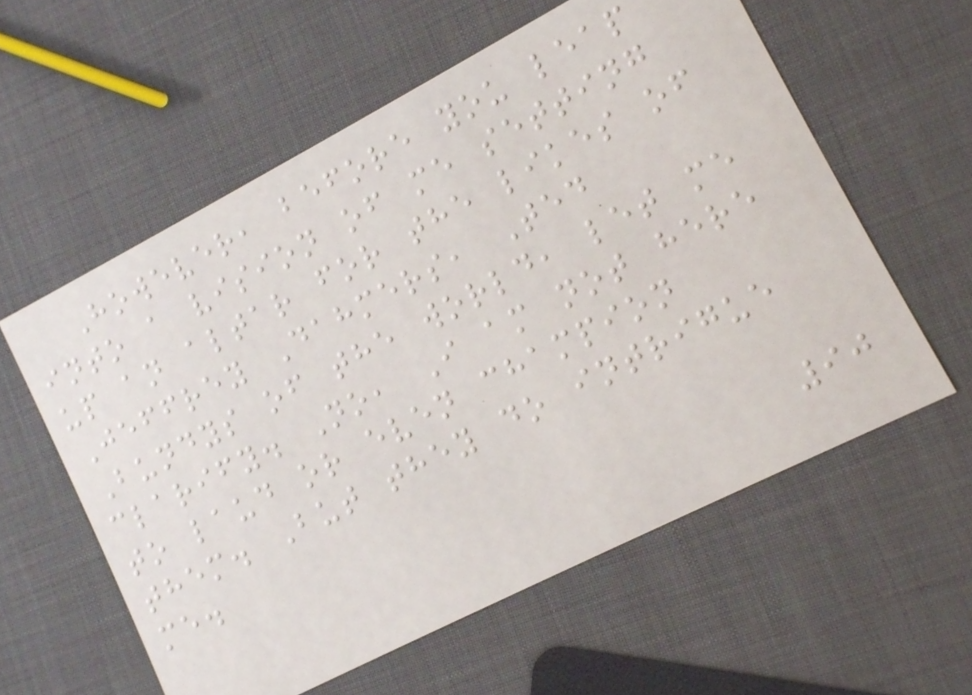However, before you leap
into a vision of me setting
up an altar for the likes of
Jeffrey Dahmers, Ted
Bundys of the world, let me
clarify. No, I am not here
to laud or even champion
them. But they do intrigue
me.
90
